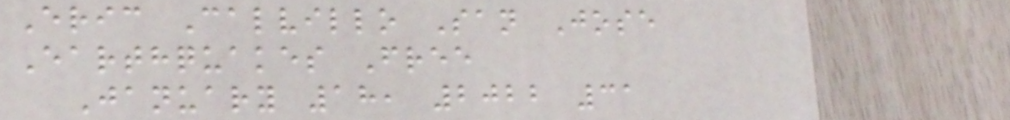Eric Calvillo San Jose
Earthquakes Free
January 18, 2022 31
